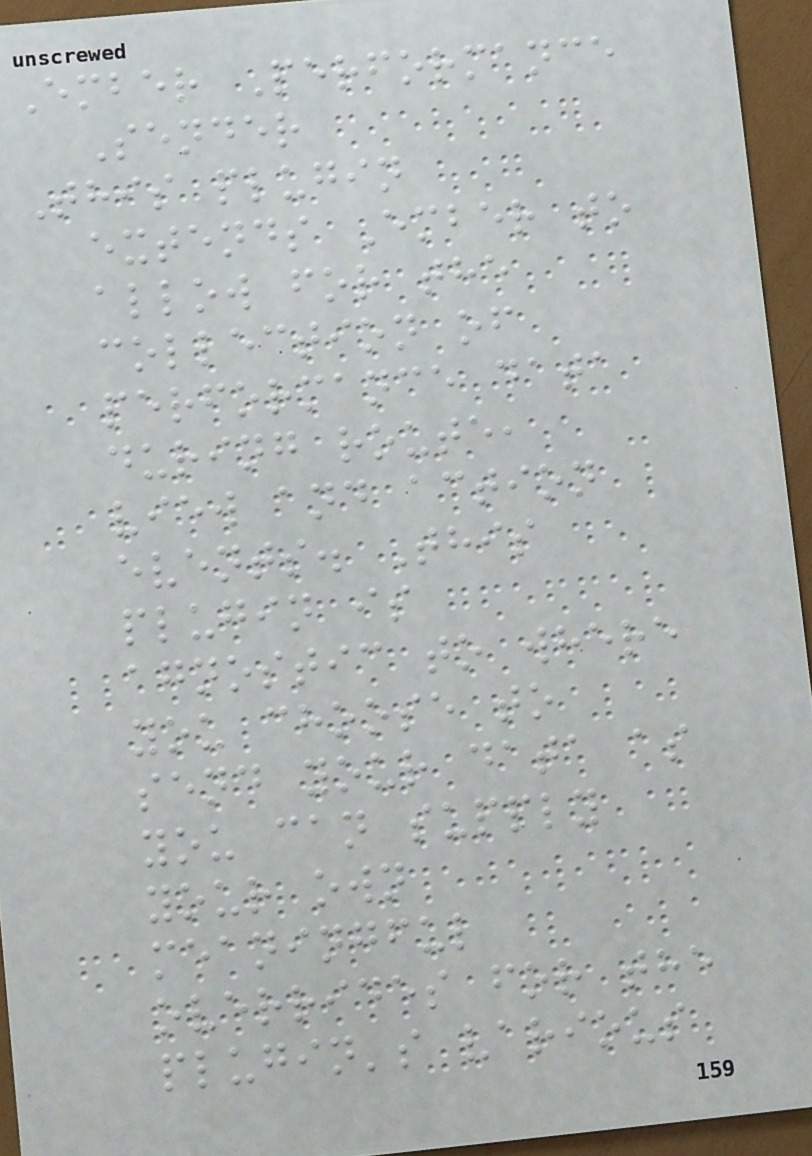Ember Performance
Sender
This plugin
extends Ember to
allow for the
collection of
performance data
during route,
view and action
events. This
plugin is
agnostic to where
you choose to
send your data as
you can supply
your own
meaningful
overrides for the
plugin's various
